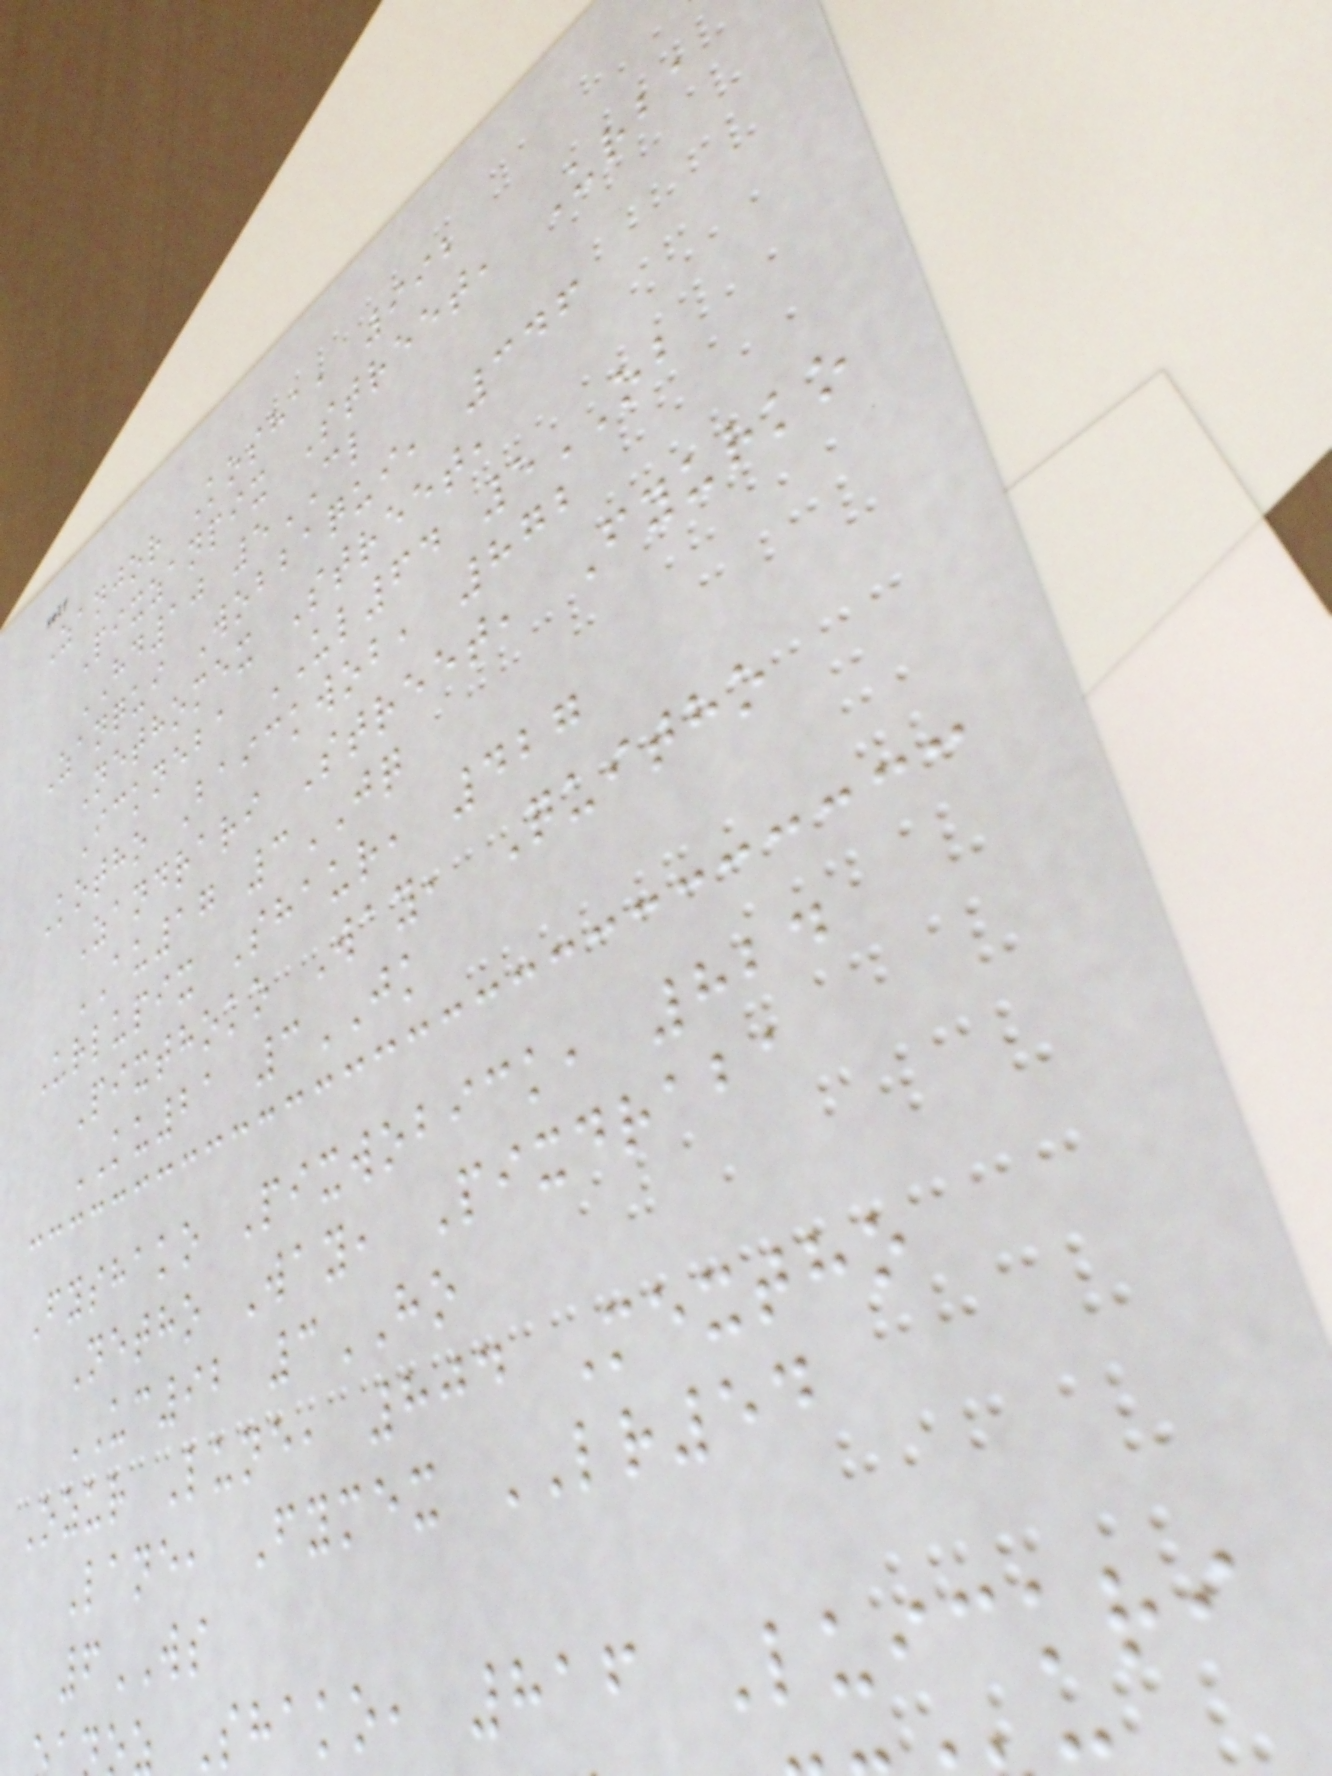Zanjor Kosha, 992
Pixzanpix Street, Urba
HD10 5CL
Zanqui Wobbaqui, 346
Nethomex Street,
Ickneba UL64 5OB
Kotho Baickwob, 872
Zandrari Street, Fyurko
AU17 3JQ
Urlupix Shaur, 427
Pixthoko Way, Quitho
KU21 3JK
Fyshako Pixwobick, 824
Netho Way, Pixdraba
UC92 3HO
Ozur Lune, 804 Mextho
Lane, Fymex LR54
6WS
z Shako, 816 Luickri
